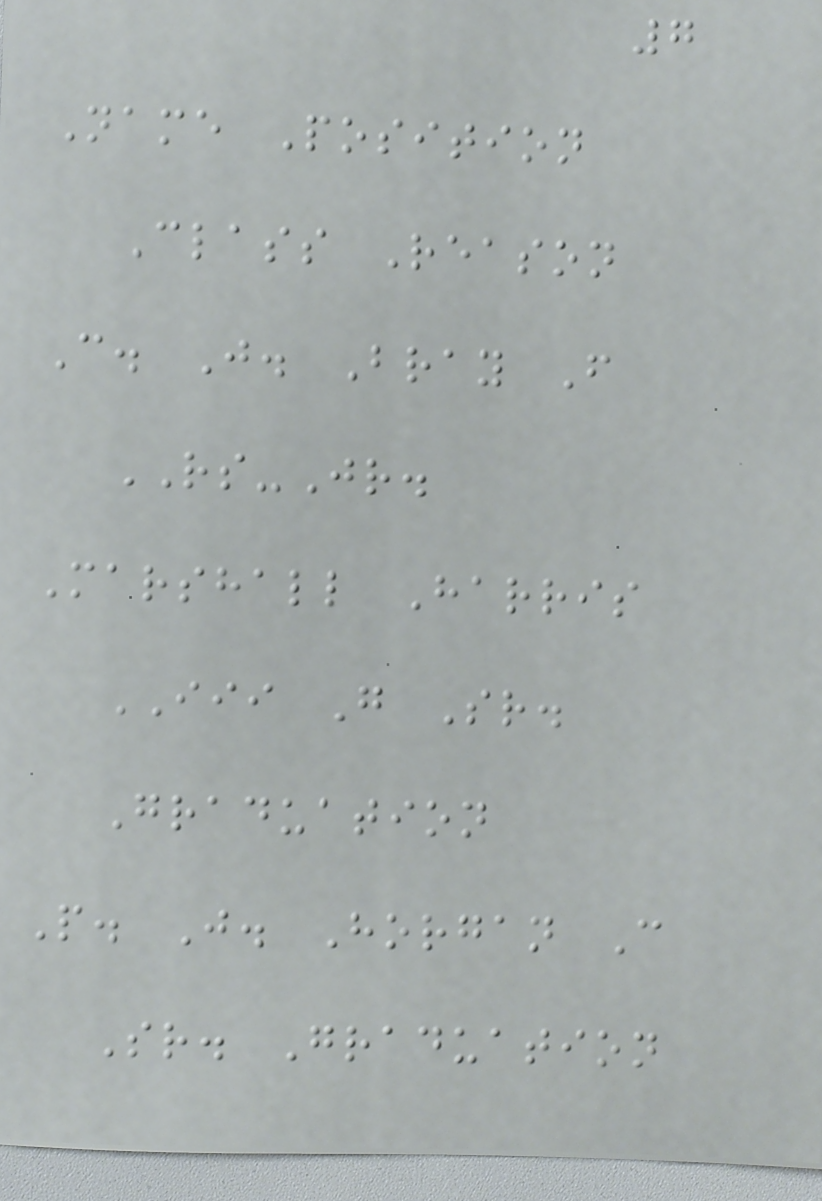7
Name Position
Class Reason
C. J. Bray F
RS-Jr.
Marshall Harris
III G Sr.
Graduation
P. J. Horgan C
Sr. Graduation
